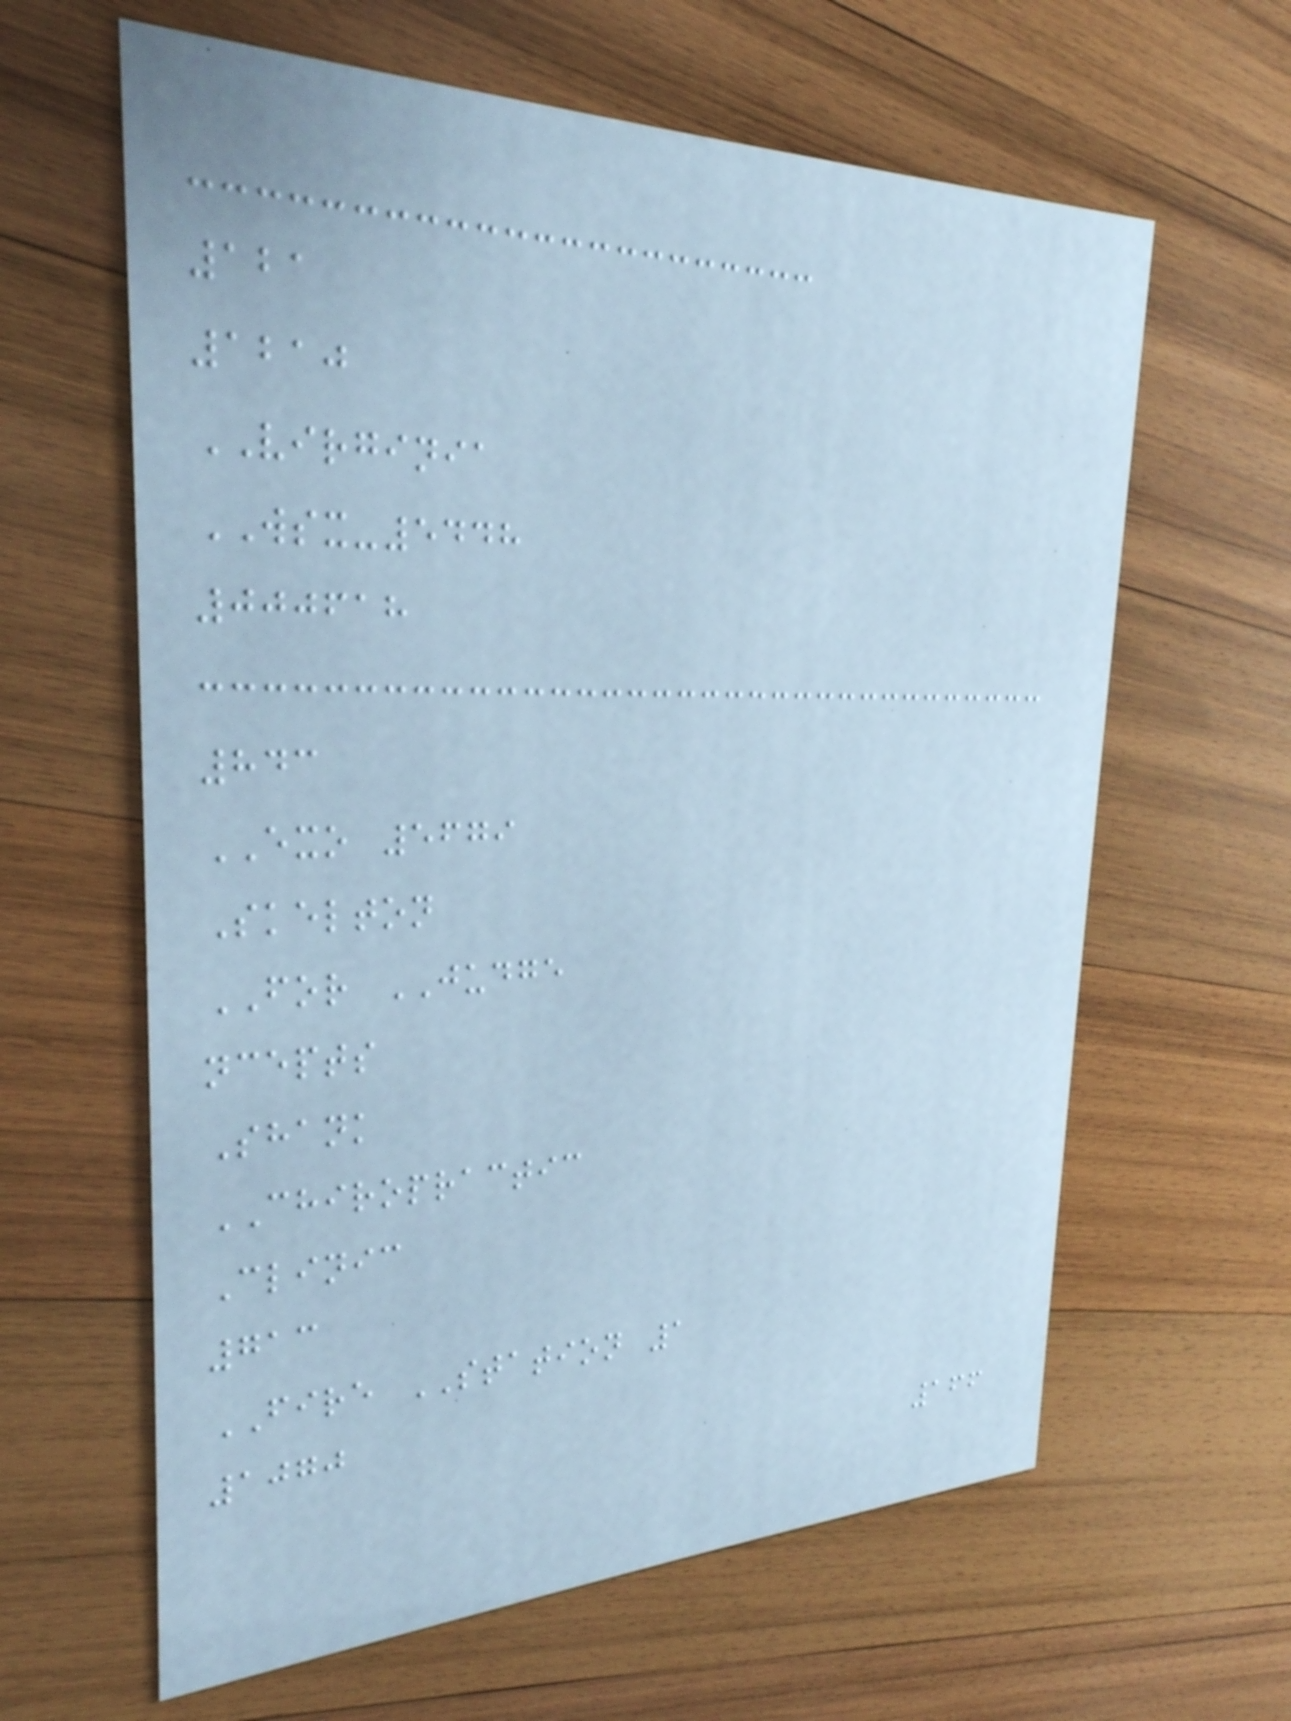121
1210
VIRGINIA
WSX-5448
000618
843
EXO 5679
Skelton
FOR JUDGE
ncepts
Shank
CHIROPRACTIC
Clinic
713
FIRE STATION 1
1070
166
